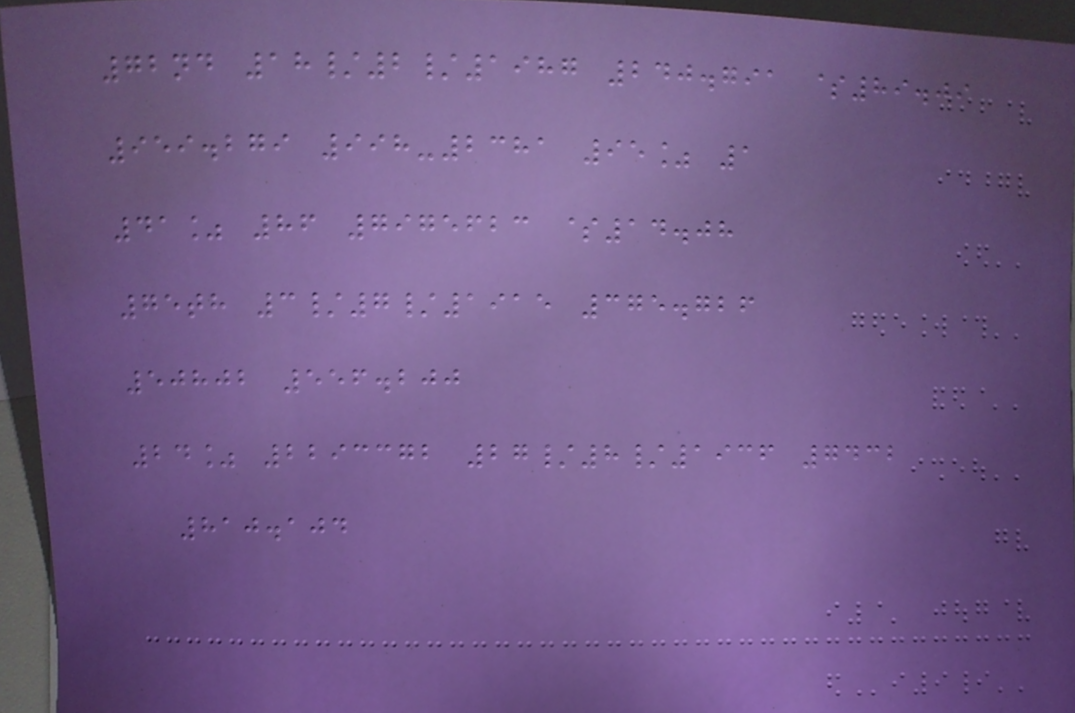72nd 18/2/1987 240.791 $89.09
959.279 998-2381 95% 1
41% 86 7975623 $14.08
75th 3/7/1915 375.726
50802 556.200
24% 2293372 27/8/1936 7432
810.104
